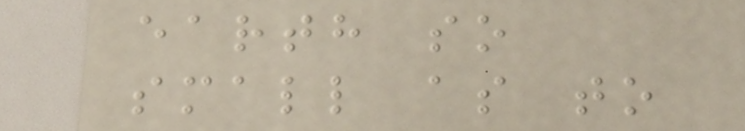earth so
small as to
